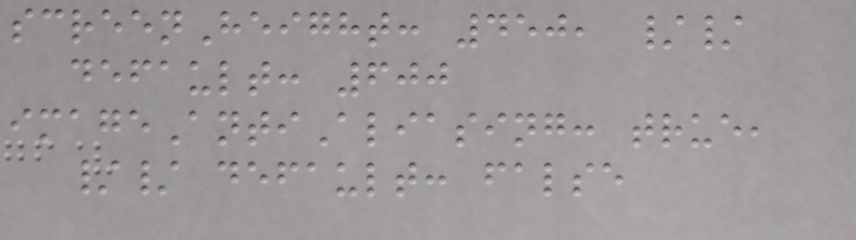screenHeight: 450, //
default: 600
imageAntiAliasing: true,
// default: false
